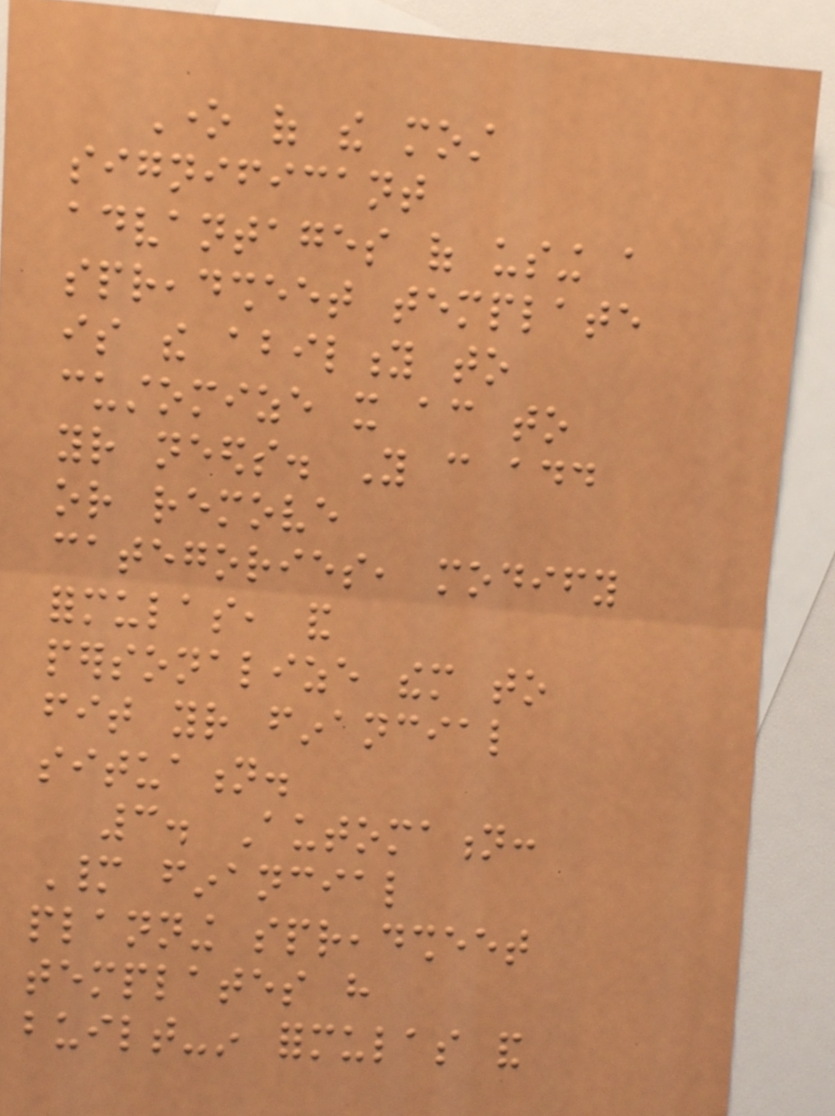One of the most
significant
advantages of using a
spreadsheet template
is the ability to
customize it according to
your needs. You can add
or remove
categories, modify
formulas, and
personalize them to
fit your financial
situation.
3. Automation:
Many financial
planning spreadsheet
templates have
built-in formulas and
